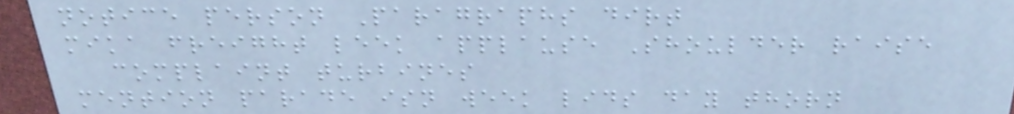notice person Paragraphs dirt
mika freight leek applause Shoulder raise
complaint turbines
mention parade isn week lids day thorn
